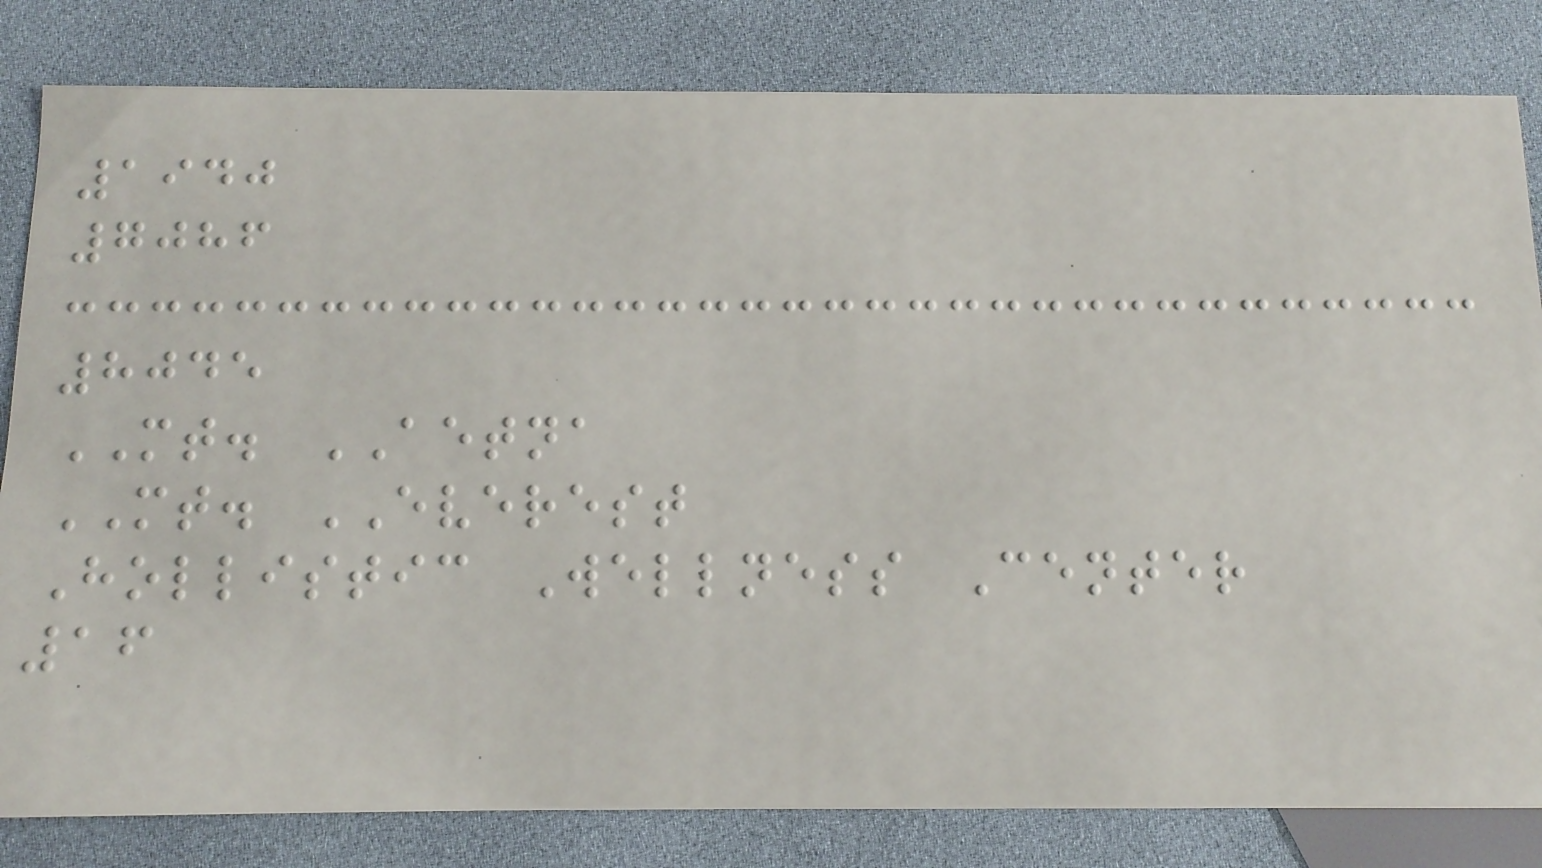1940
7086
8045
MT. AETNA
MT. EVEREST
Hollistic Wellness Center
16
